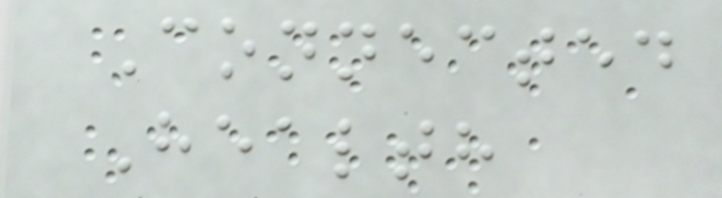Connected
Health
